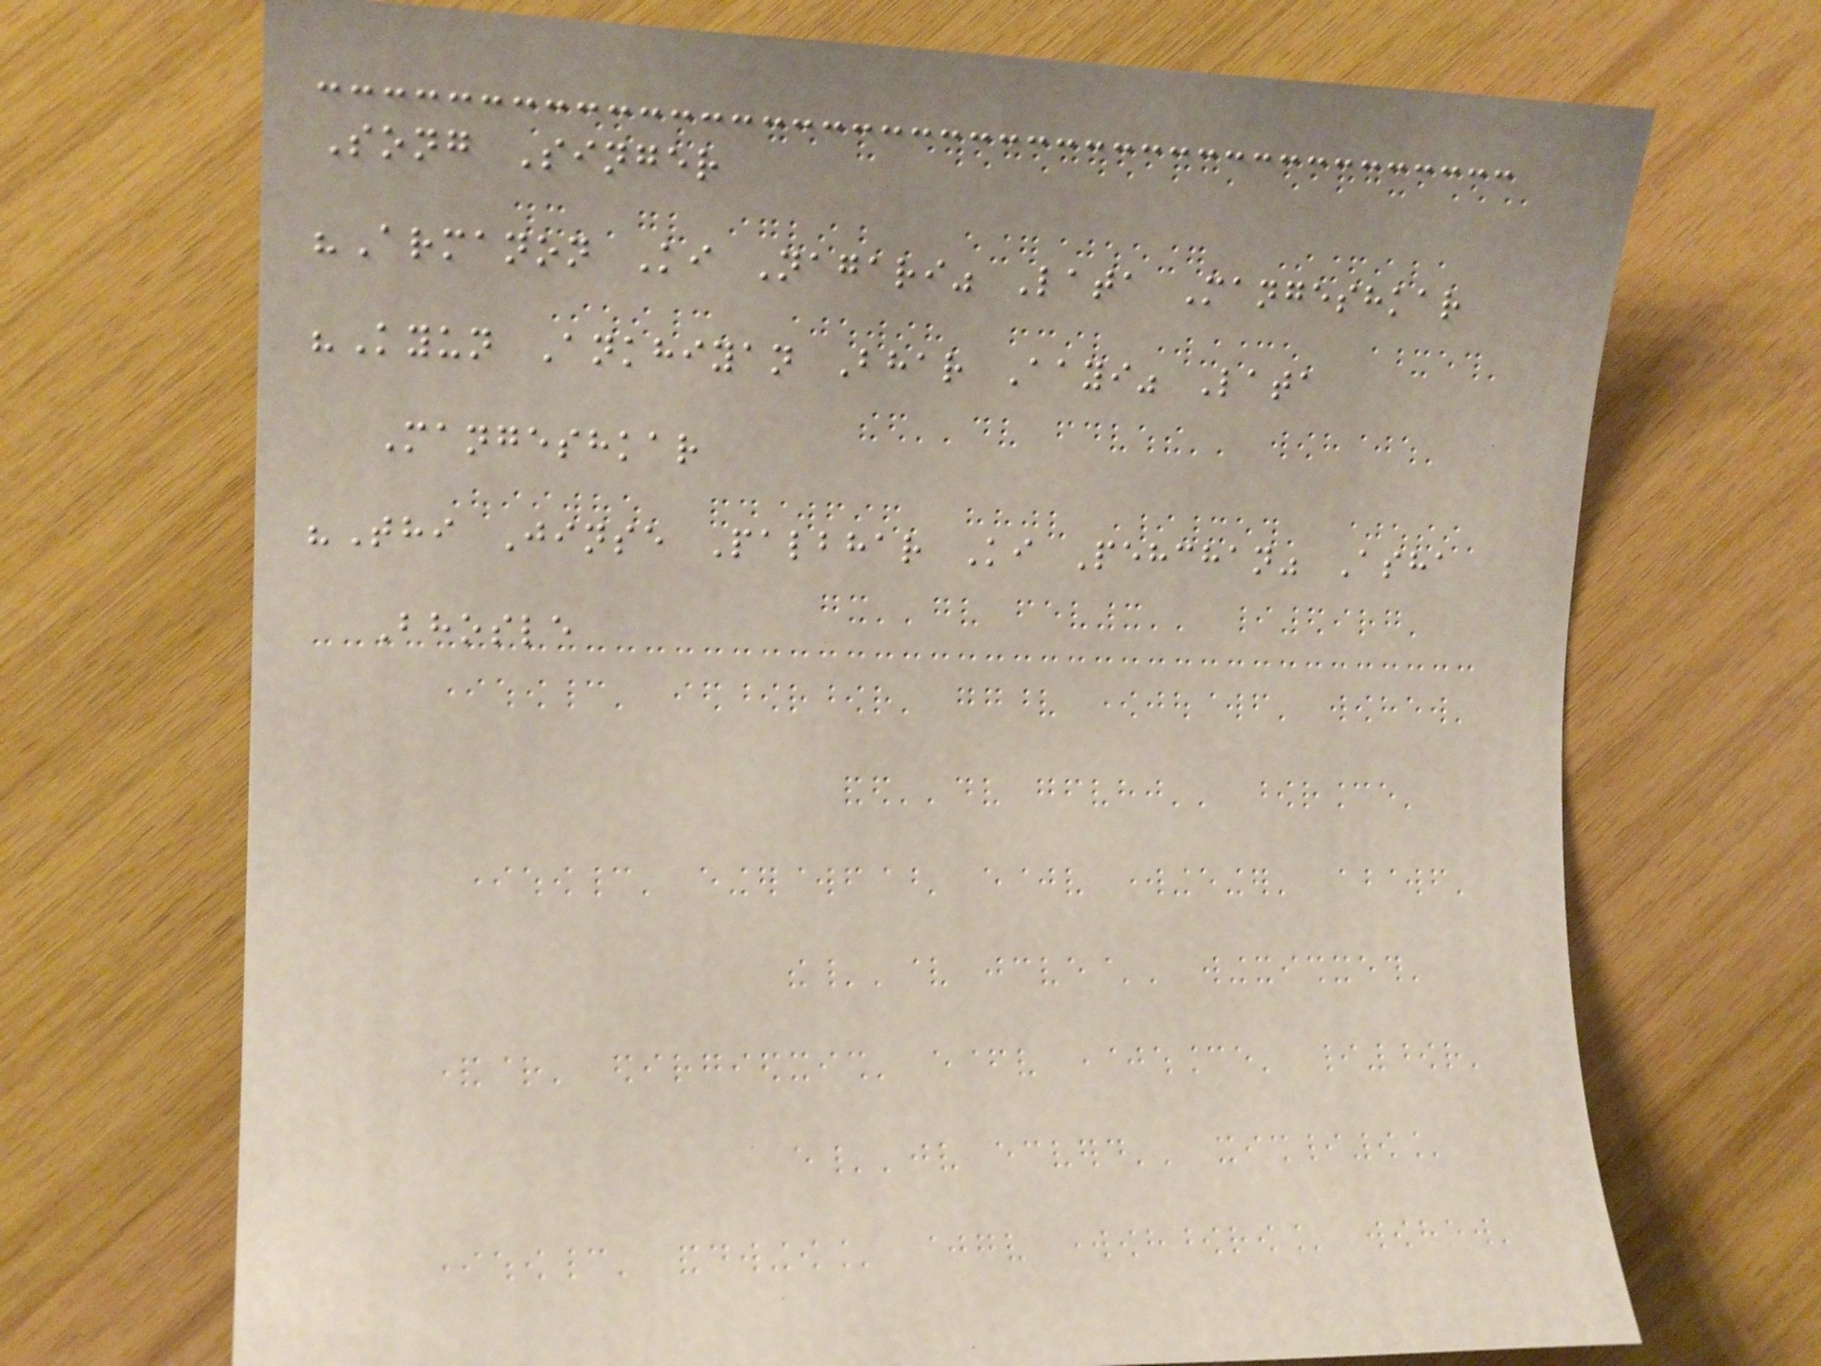Song Singer
"Armanon Ki Nagari" Lata Mangeshkar
"Kyun Ankhiyan Bhar Aayi" Lata
Mangeshkar
"Thi Jinse Palbhar Ki Pehchan" Asha
Bhosle
